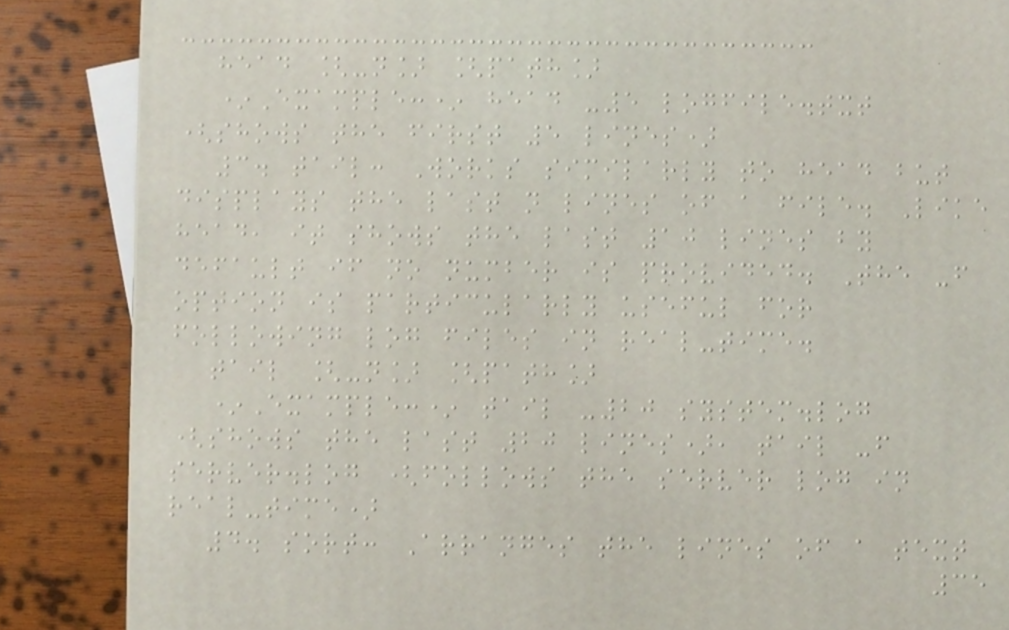head [-n] [path]
*Example:* head -5 logfile.txt
(shows the first 5 lines)
3. tail: Works similarly to head but
displays the last n lines of a file. Like
head, it shows the last 10 lines by
default if no number is provided. The -f
option is particularly useful for
following log files in real-time.
tail [-n] [path]
*Example:* tail -20 system.log
(shows the last 20 lines), tail -f
server.log (follows the server log in
real-time)
4. sort: Arranges the lines of a text
35
